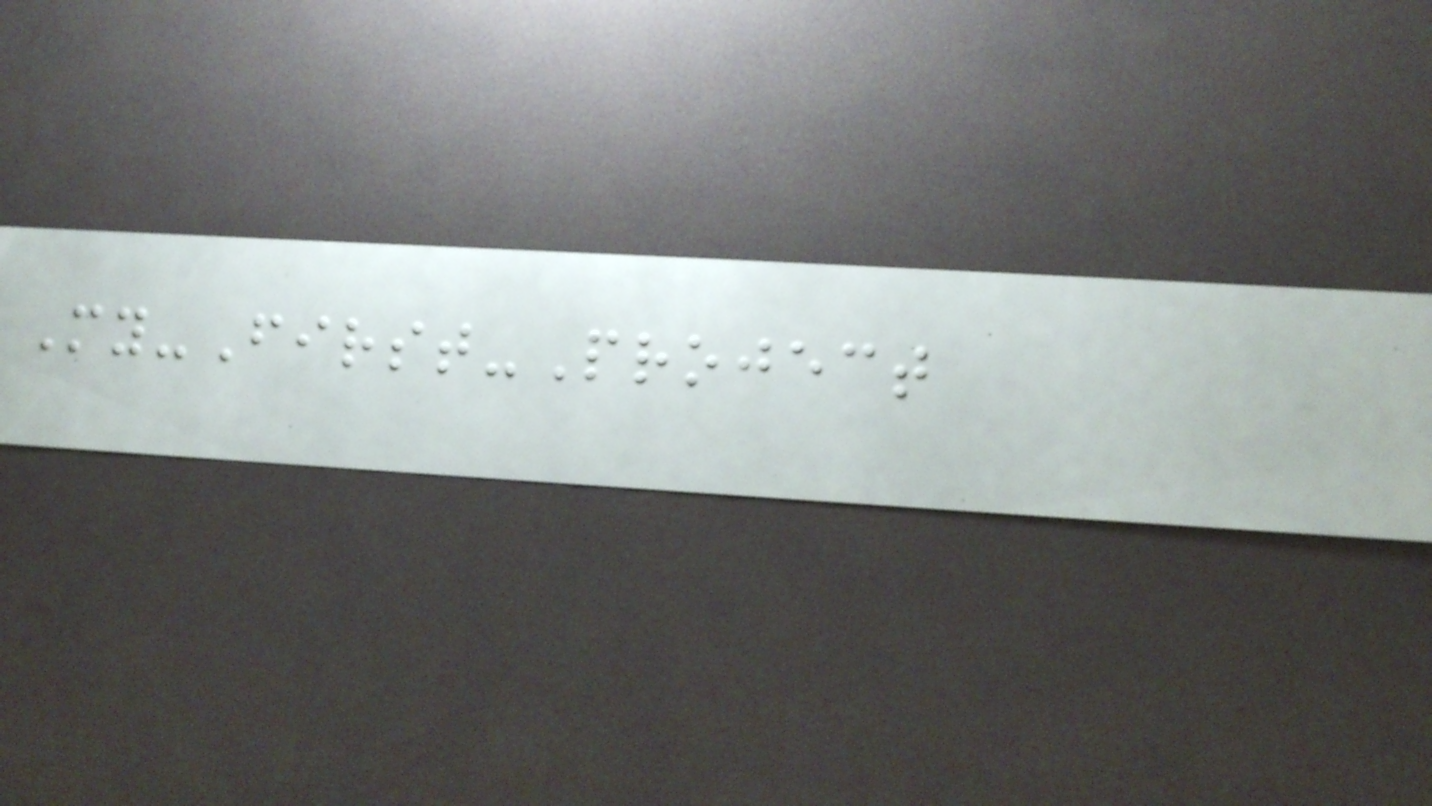My-First-Project
